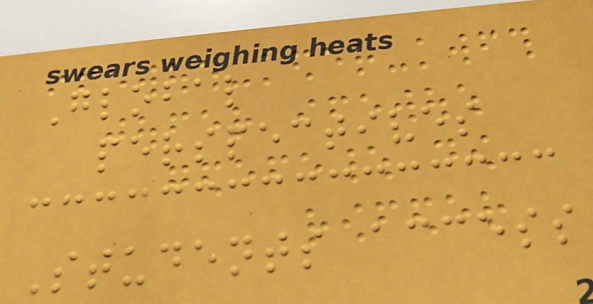Global
perspectives
Students access
